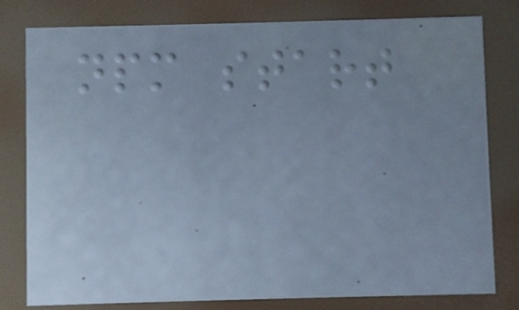npm start
